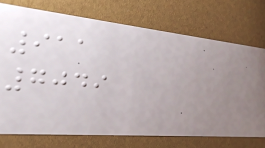911
7049
